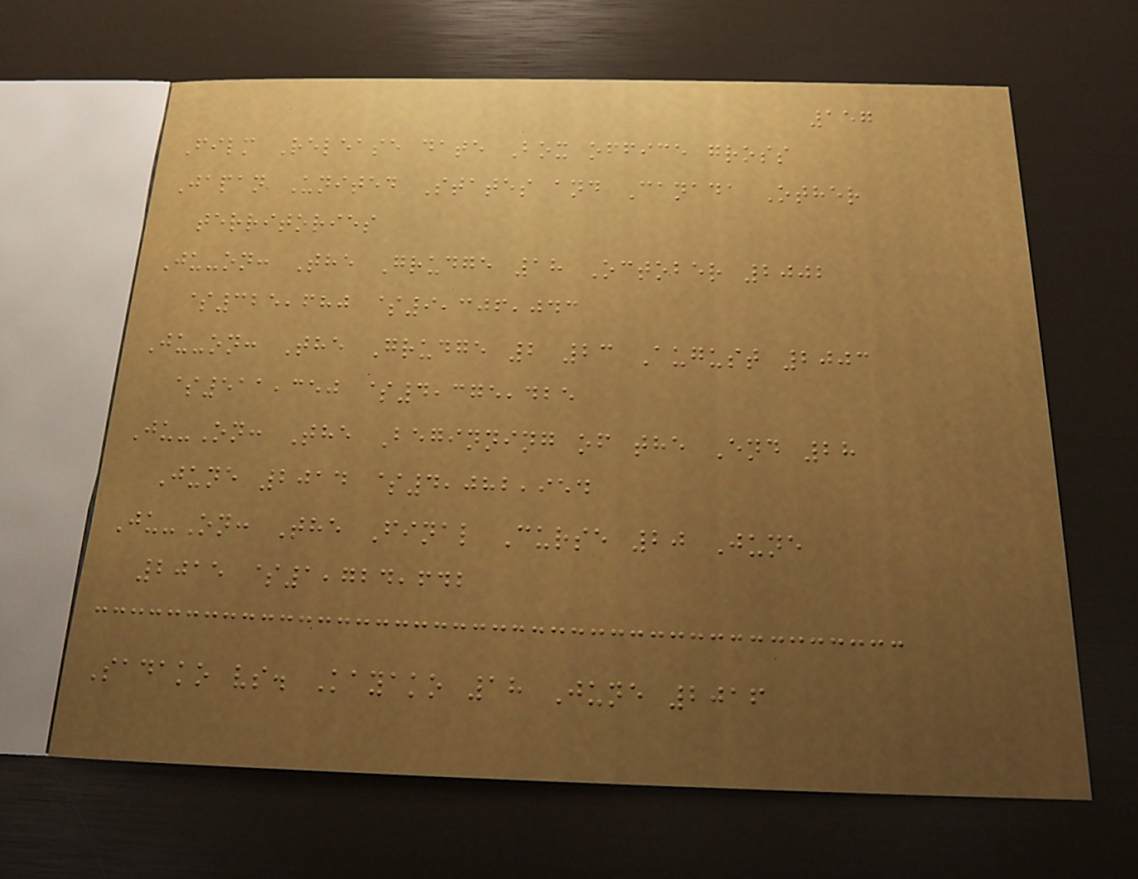157
Film Release date Box office gross
Japan United States and Canada Other
territories
Ju-on: The Grudge 18 October 2002
$325,680 $9,306,043
Ju-on: The Grudge 2 23 August 2003
$511,350 $4,375,425
Ju-On: The Beginning of the End 28
June 2014 $4,082,954
Ju-On: The Final Curse 20 June
2015 $1,724,642
Sadako vs. Kayako 18 June 2016
